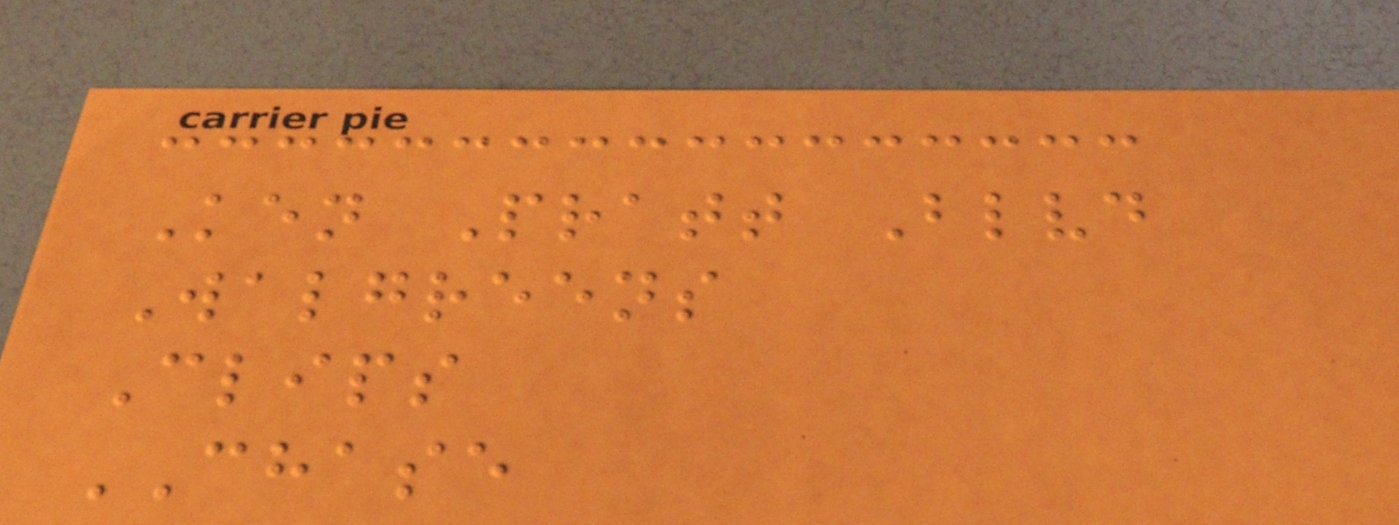Ken Pratt Blvd
Walgreens
Clips
CHASE
